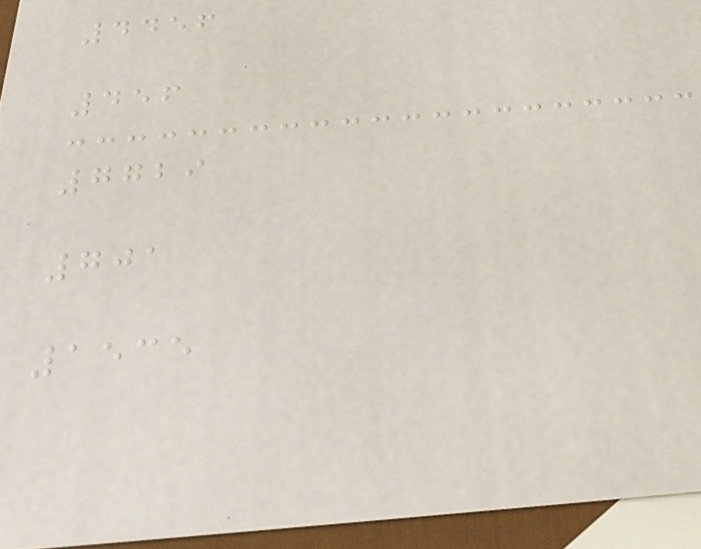4456
456
7729
701
1535
